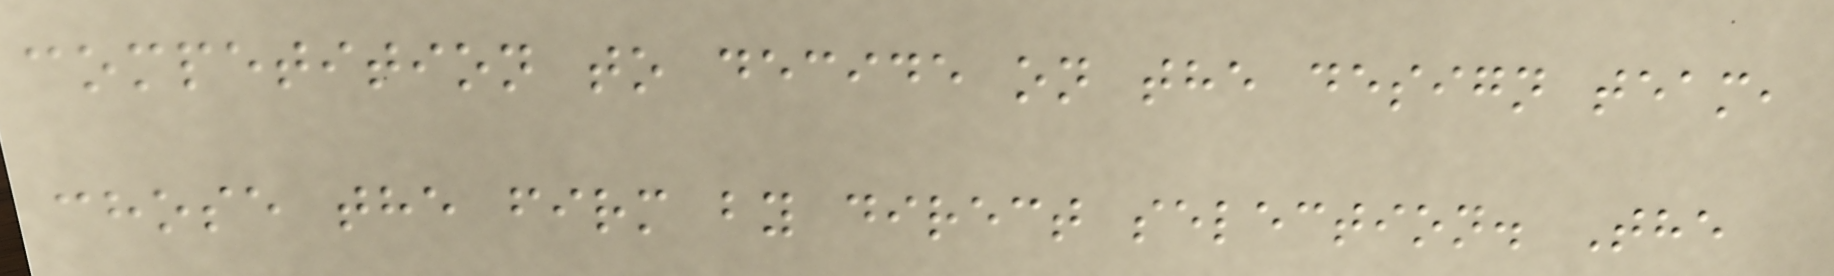competition to decide on the design team,
chose the firm by direct selection. The
